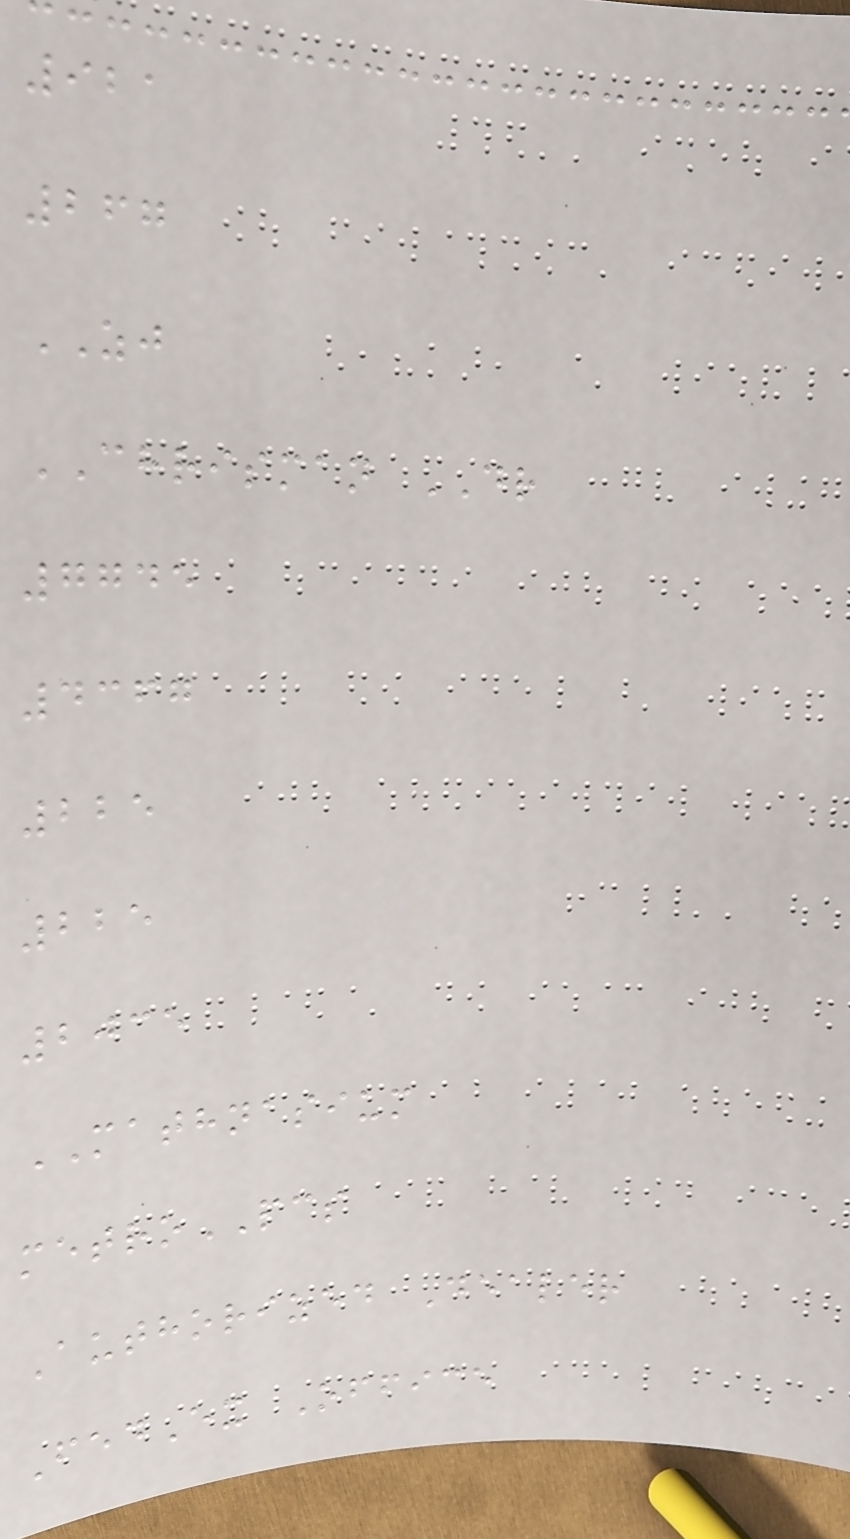921
267
ZJ
CHRISMAN DR
7745
4367
225
225
2035
MATHNASIUM
metroPCS
Authorized Dealer
FedEx Office
